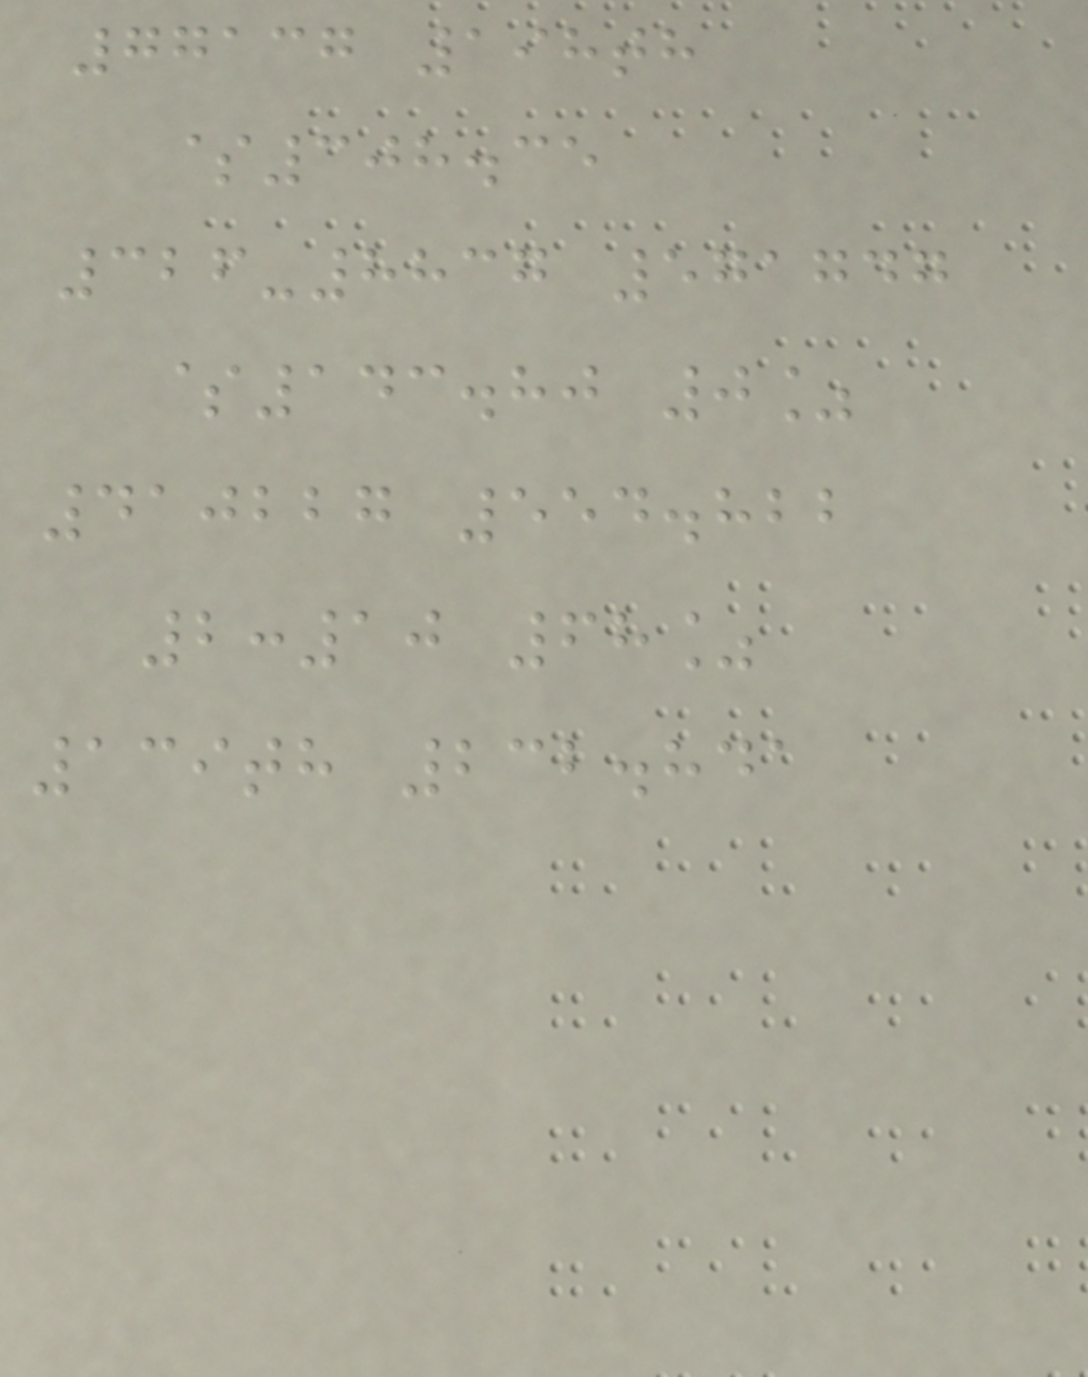77137 198th
$308.35
326-8837 571747
$143.80 0%
410227 554.822
2:10 68%
139th 232.841
